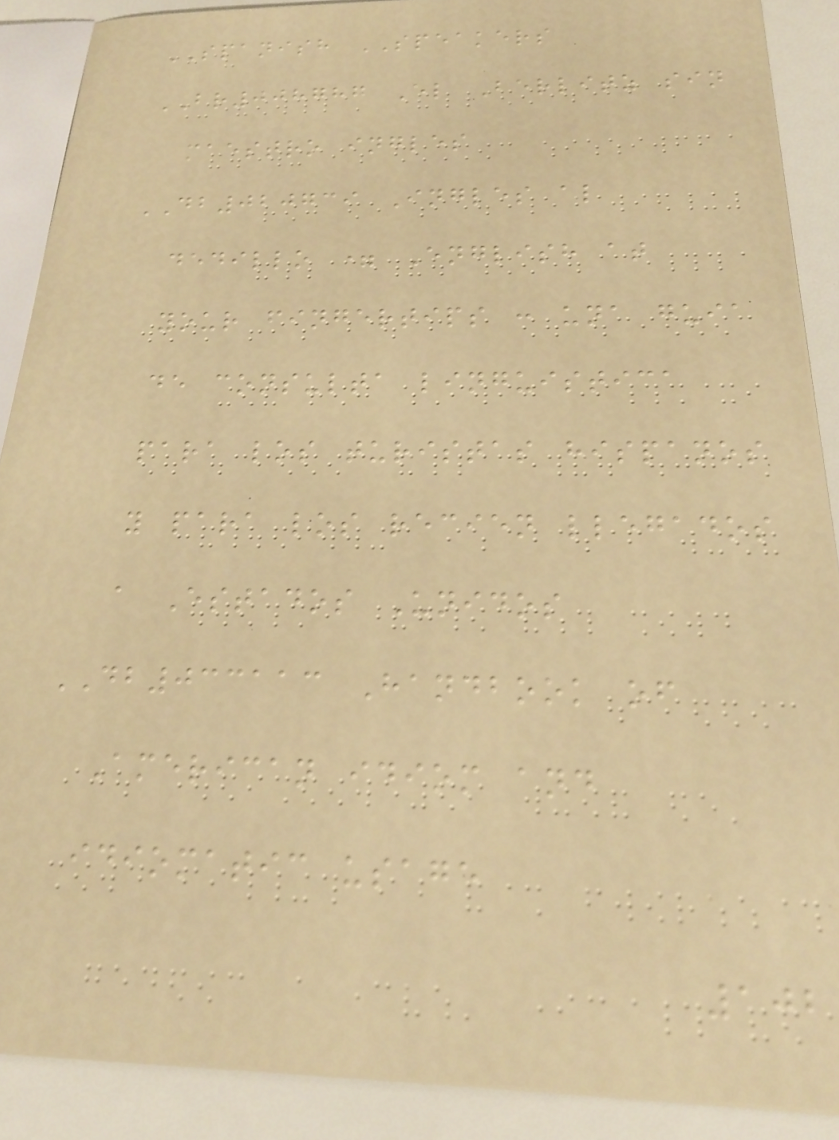SPANISH SPEAKERS
BR008787 El Berlitz sin
maestro ingles
DB020739 Ingles al
dedillo = English at
your fingertips : una guia
de consulta linguistica
para los turistas hispanos
y para los recien llegados
a Estados Unidos
DB033113 Handbook of
American idiom and
idiomatic usage
102
